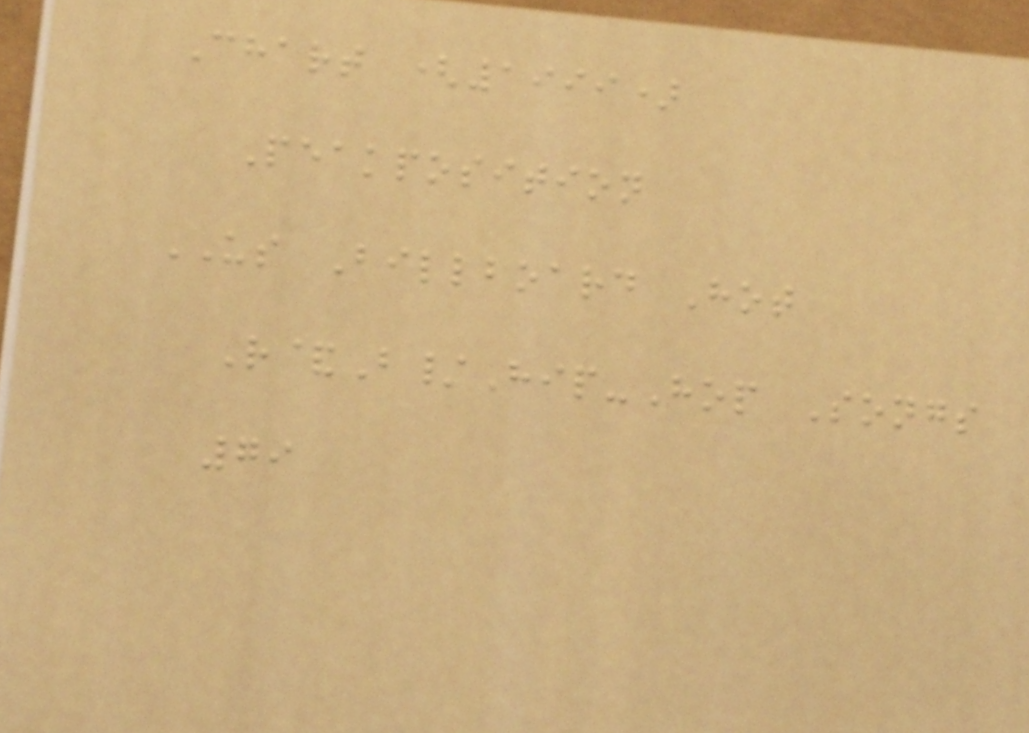Chart (1999)
Peakposition
US Billboard Hot
R&B/Hip-Hop Songs
79
